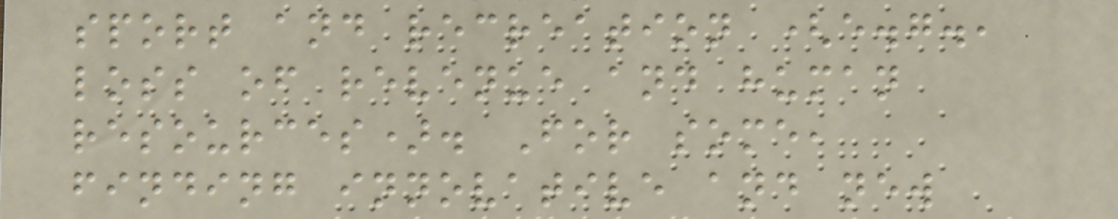sport and recreation (e.g.,
loss of revenue and human
resources). For some,
finding innovative and new
